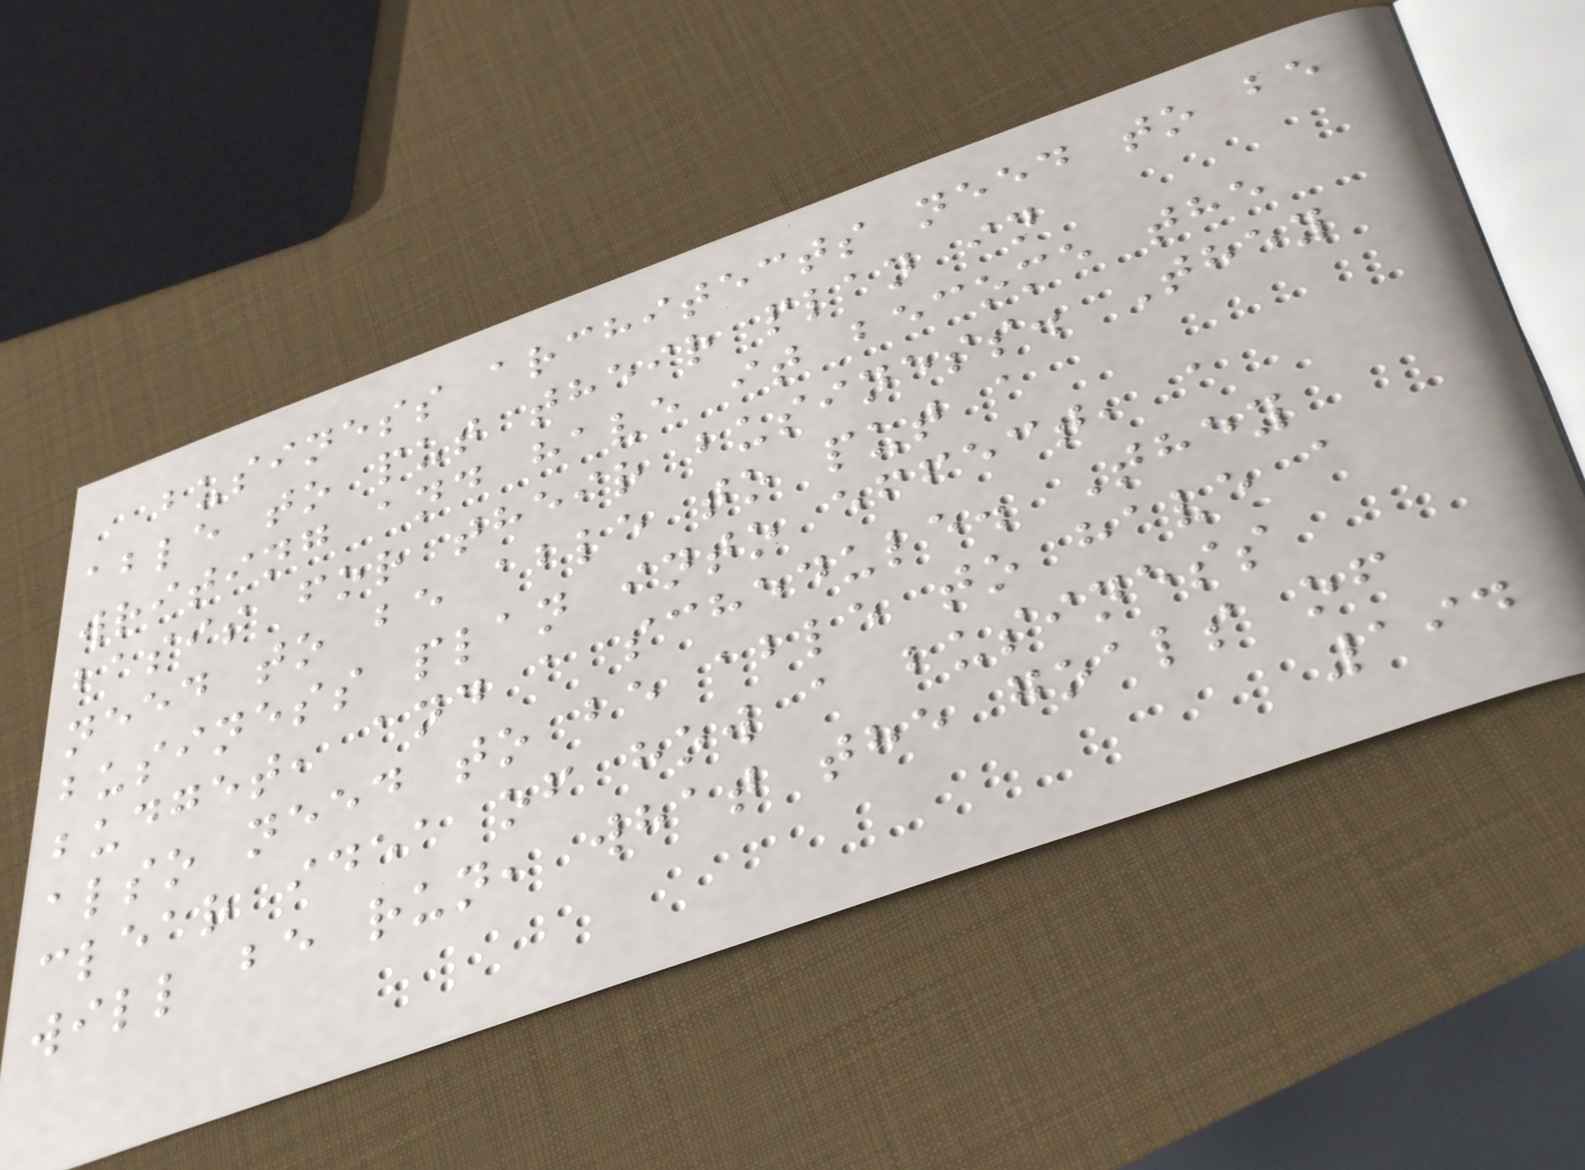business architects need to be
able to put their plan in
writing and have it become the
basis for their business. They
need to be able to put a
business plan into effect, a
budget, and a schedule. They
also need to be able to have a
clear idea of how a business
will be run, what the goals of
194
